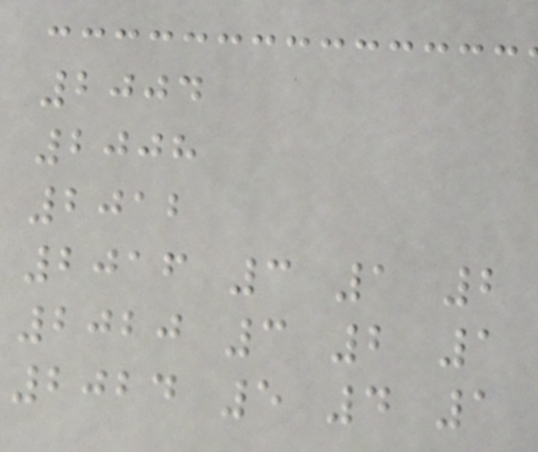2004
2008
2012
2016 3 1 2
2020 3 2 1
2024 5 4 1
